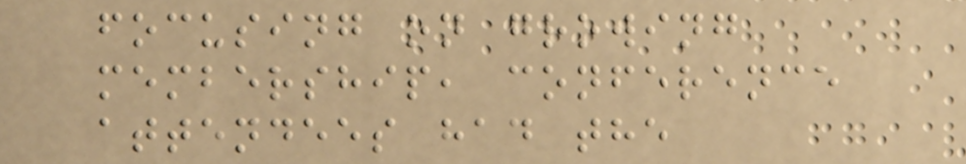focusing on growing
membership, conference
attendees had the
